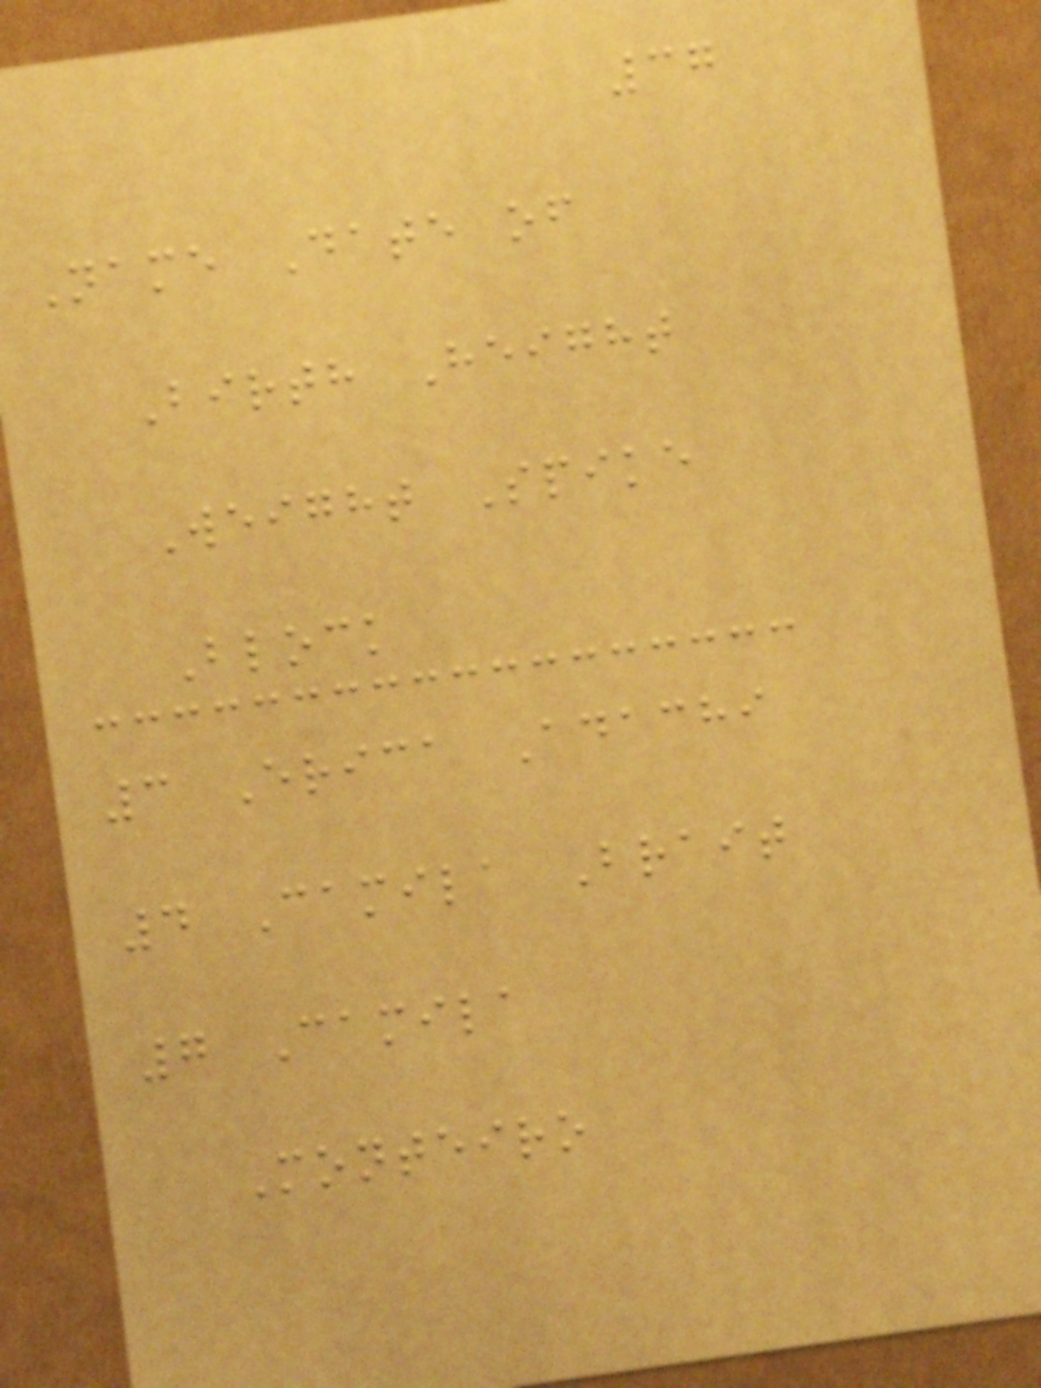37
Name Date of
Birth Height
Weight Spike
Block
3 Erica Adachi
4 Camila Brait
7 Camila
Monteiro
